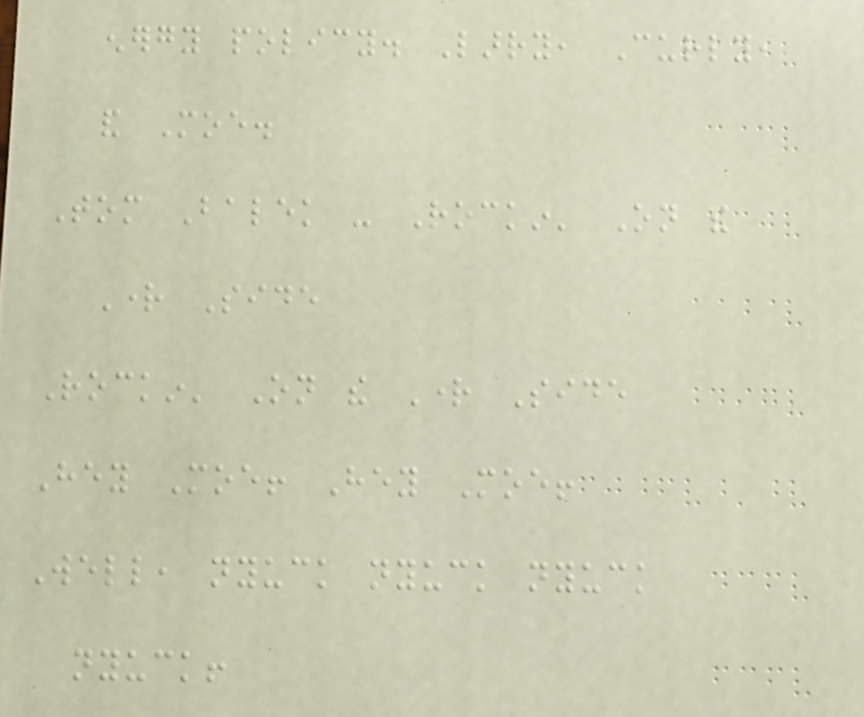energy policy. Larry, Curly,
and Moe.
Tom Balek - Rockin' On the
Right Side
Rockin' On the Right Side
Hey Moe! Hey Moe!
Well, nyuck nyuck nyuck
nyuck!
